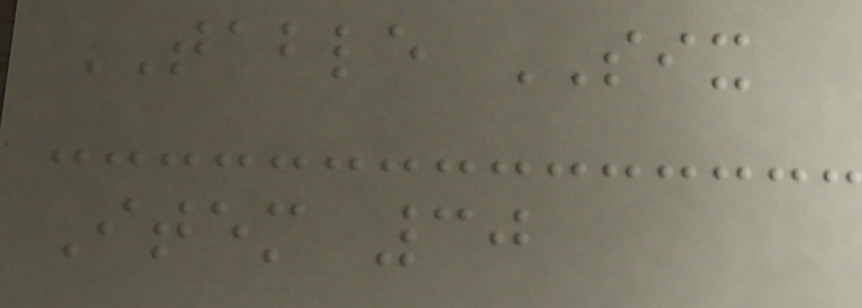TABLE SIX
Item 30
